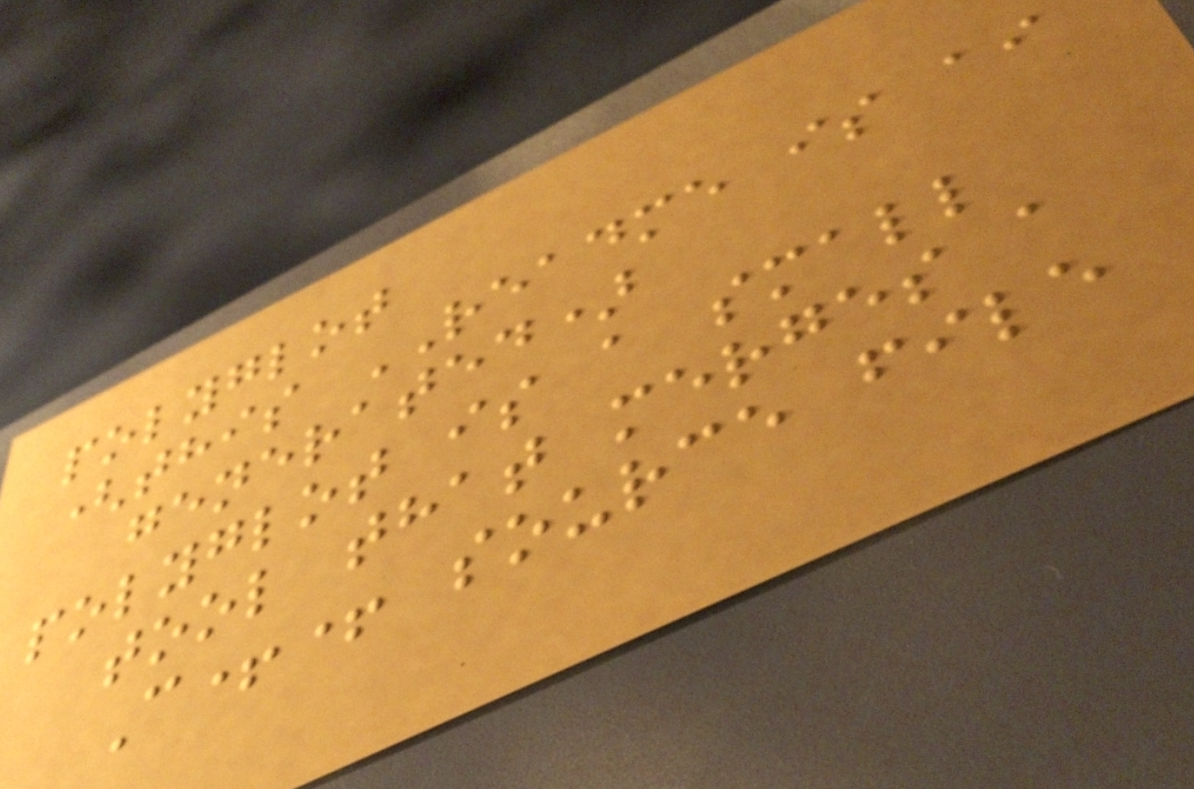polyglot
(this README is ai
generated)
polyglot is a small
tool that merges a
C++ source file
